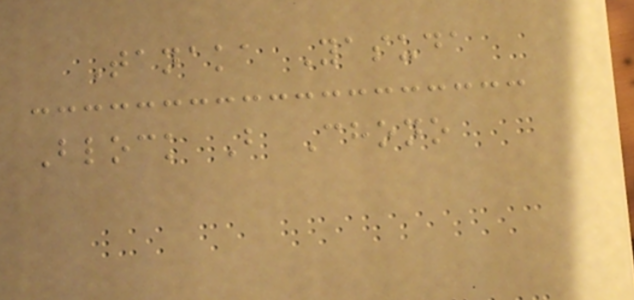Tanaka Yasuda
Block B Chono
